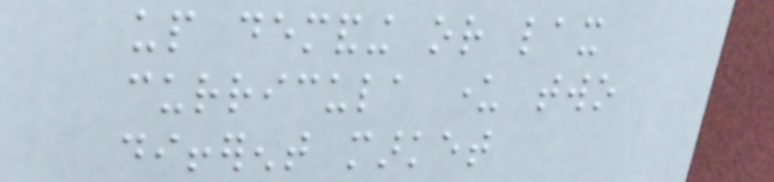up demanding or lax
curricula under two
different market
